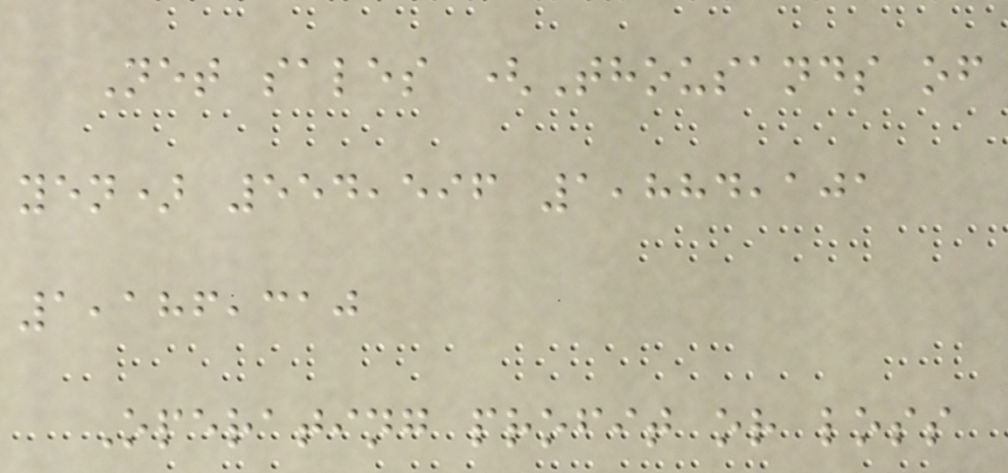Net sales (Thousands of
yen) 554,596 1,884,101
1,186,310
Operating profit or loss
